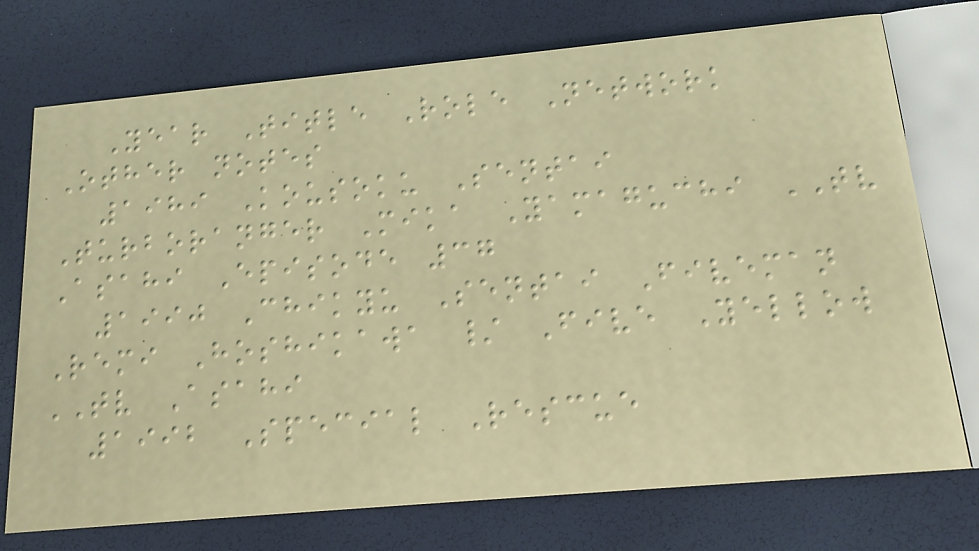Year Title Role Network
Other notes
1989 Kousoku Sentai
Turboranger Mika Yamaguchi TV
Asahi Episode 37
1990 Chikyu Sentai Fiveman
Remi Hoshikawa / Five Yellow
TV Asahi
1992 Special Rescue
